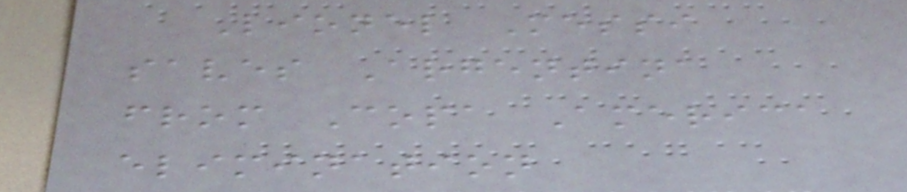Lionel Messi
saves Argentina
from Copa America
elimination
